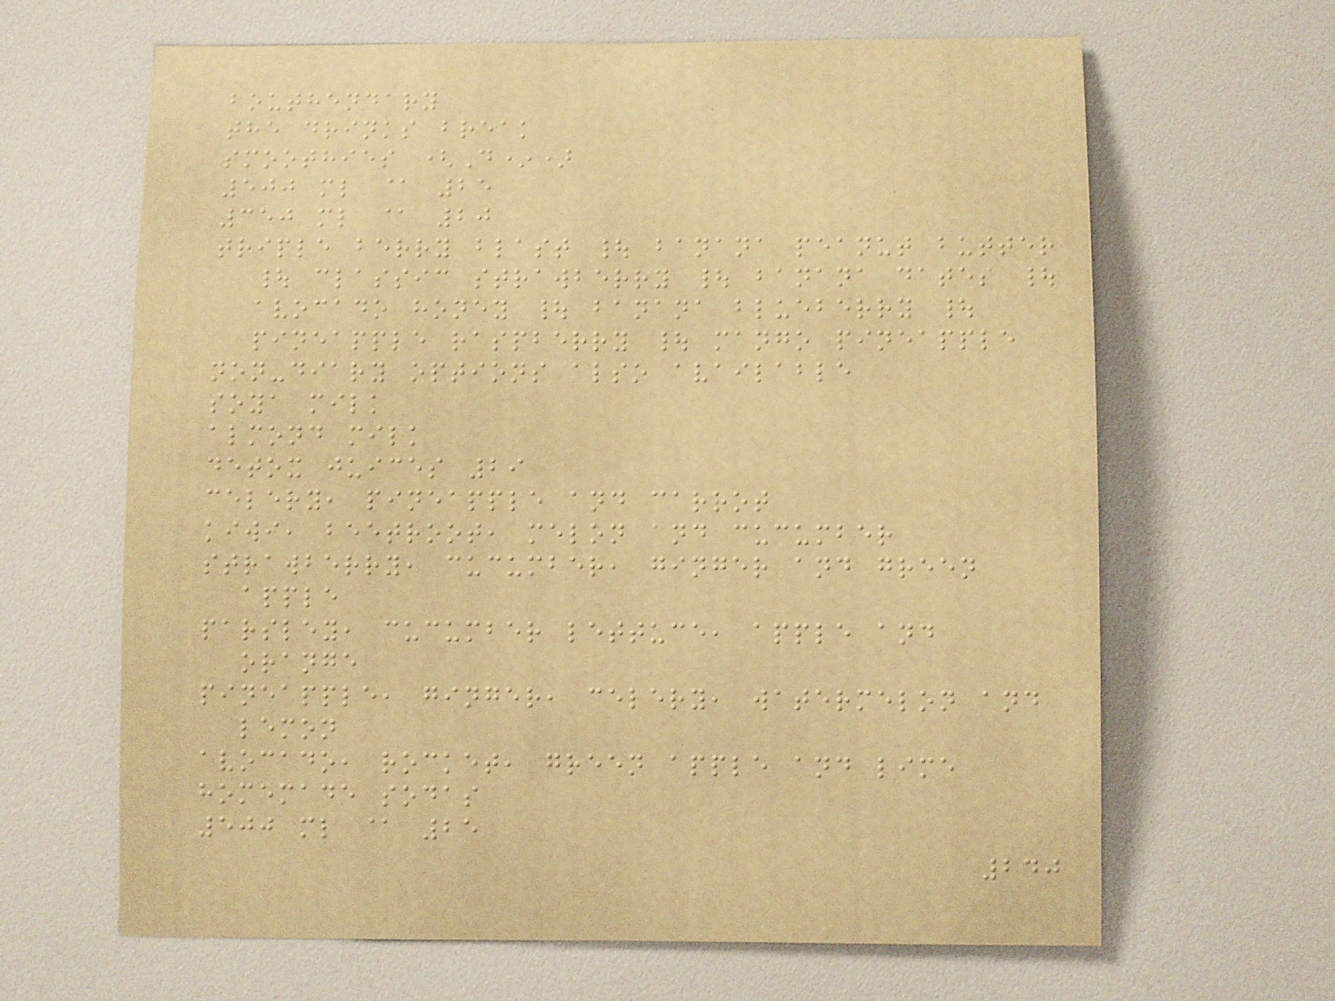bouthendary
the drinks break
smoothies (D*)
500 ml @ 25
350 ml @ 20
triple berry blast | banana peanut butter
| classic strawberry | banana dates |
avocado honey | banana blueberry |
pineapple raspberry | mango pineapple
non-diary options also available
soya milk
almond milk
detox juices 29
celery, pineapple and carrot
kiwi, beetroot, melon and cucumber
strawberry, cucumber, ginger and green
apple
parsley, cucumber lettuce, apple and
orange
pineapple, ginger, celery, watermelon and
lemon
avocado, rocket, green apple and lime
homemade sodas
500 ml @ 25
240
